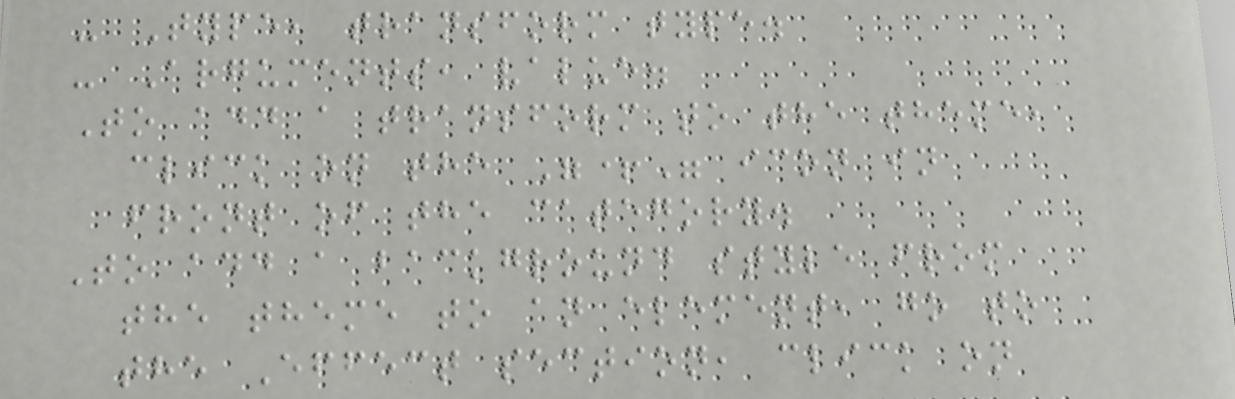- Type, transform type.
- Arguments, value.
To add a transform to the theme,
click on the "+" icon in
front of the category.
To add a background style from
the theme to an element, go to
the Effect section, click on
